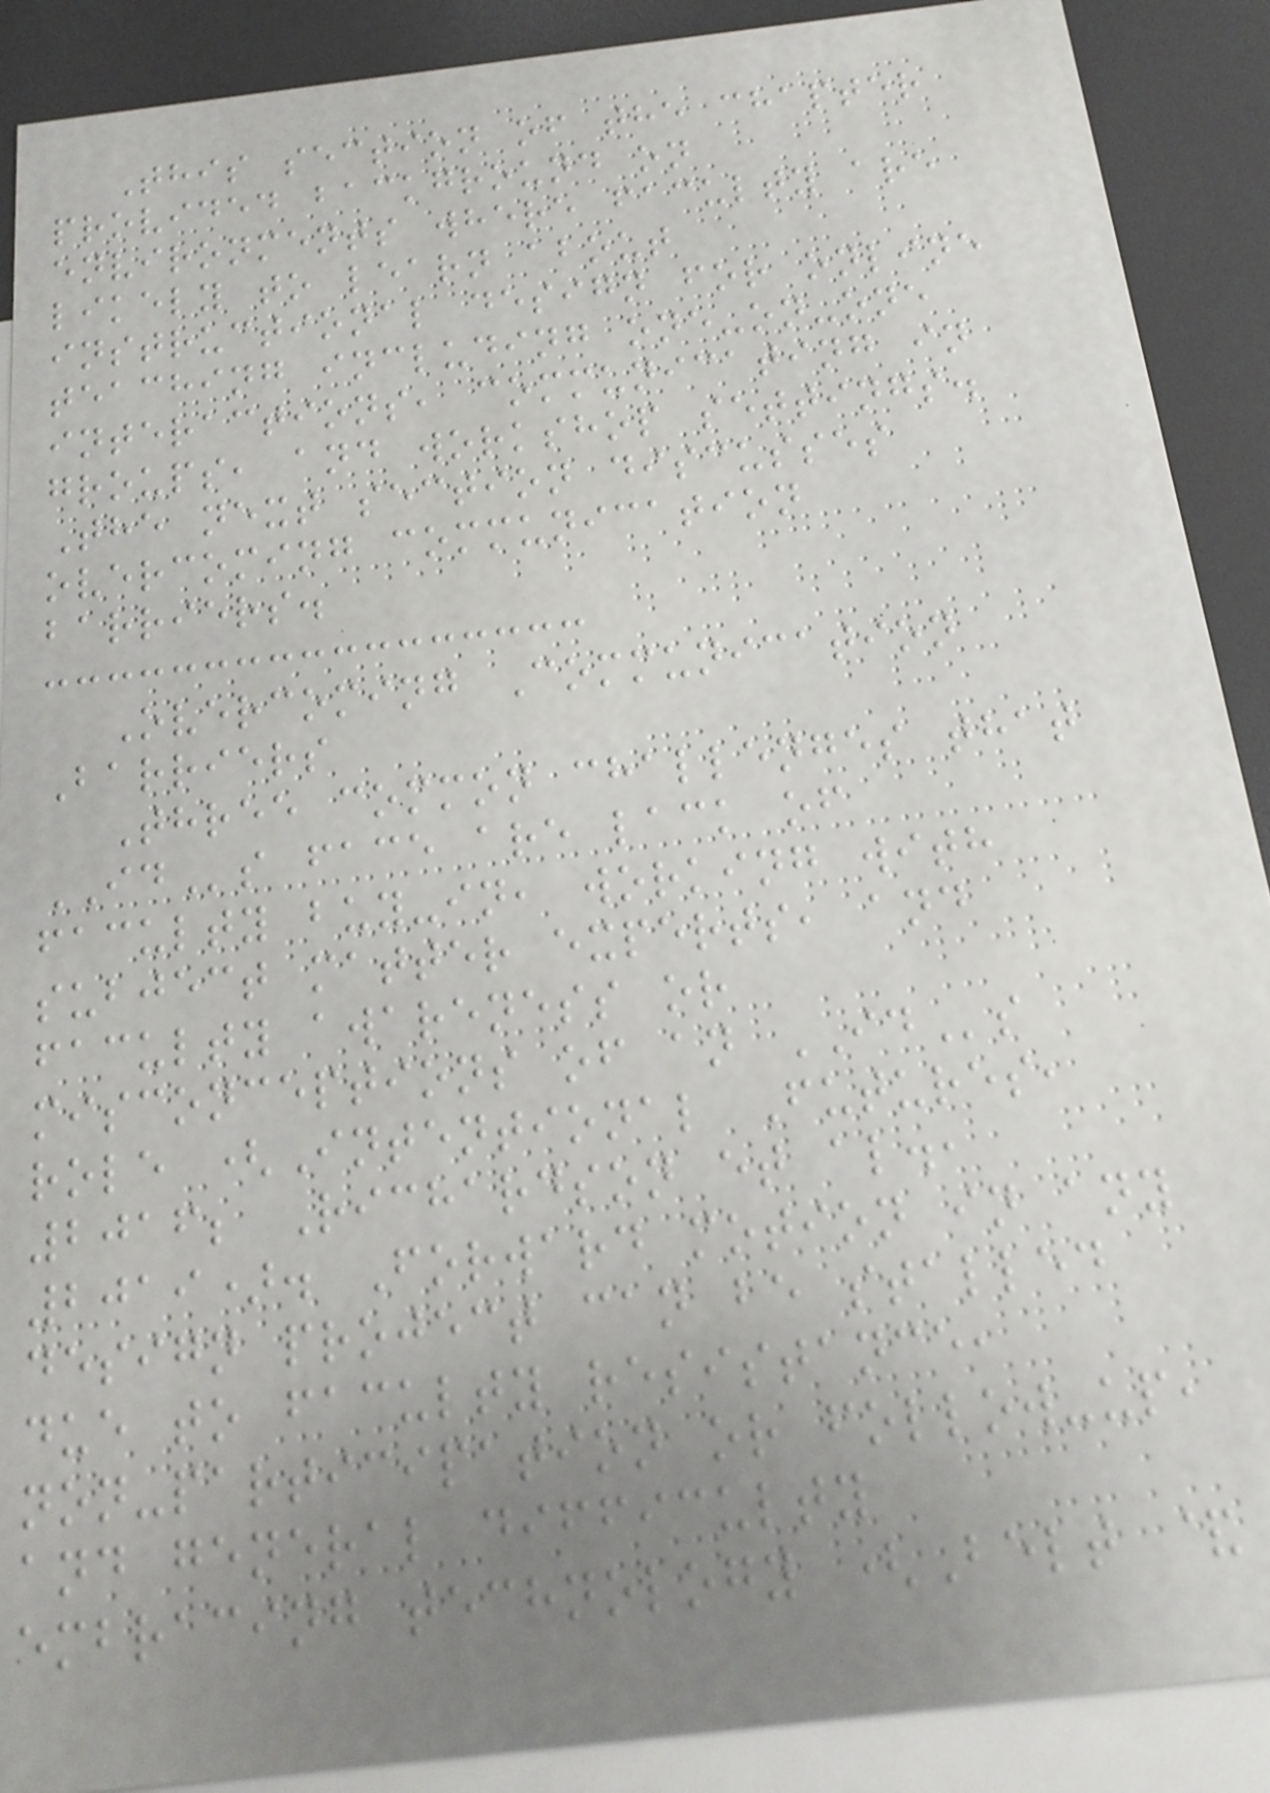This section of the chapter
provided background on
environments where faculty are
likely to learn about
instructional design for online
teaching including one-on-one
interactions, communicating in
groups, and workshop settings.
The next section discusses
overcoming communication
barriers.
Overcoming Communication
Barriers
Three common challenges that
IDs face are lack of
faculty buy-in, working with
subject matter experts, and
faculty awareness or
misconceptions of an IDs
role (Intentional Futures,
2016; Richardson et al.,
2019). Forward motion in any
design project can be stalled
due to faculty resistance,
non-participation or follow-up,
and general difficulty
embracing technology (Belt &
